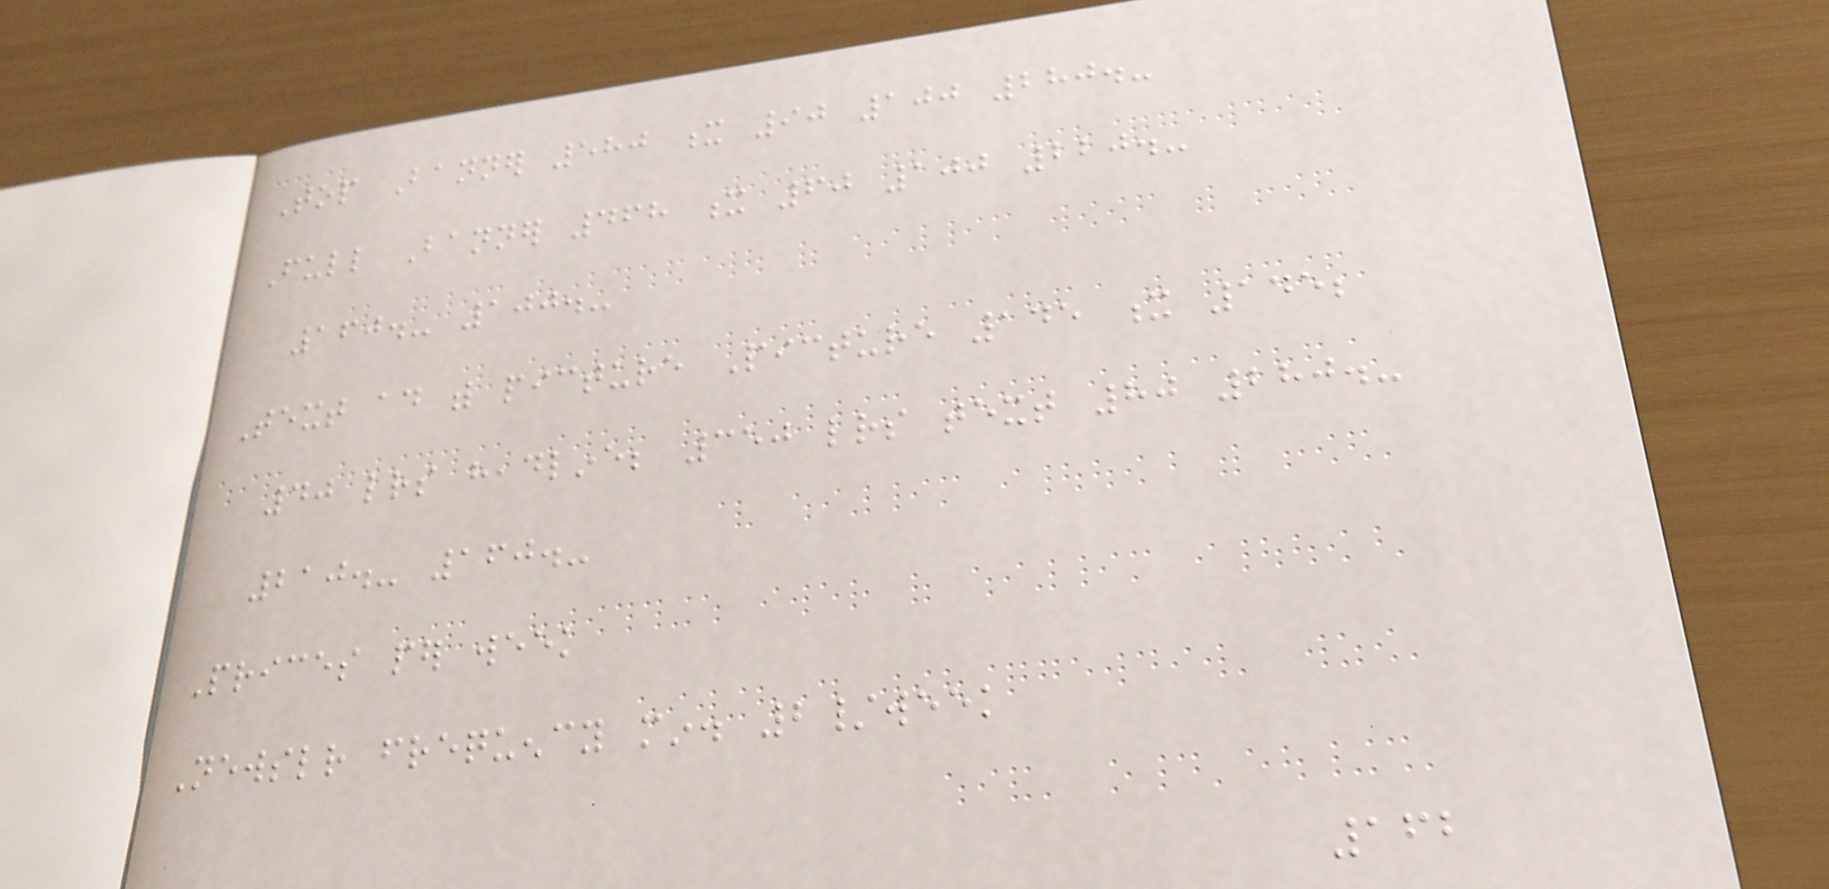Top Banner 580 x 90 100 280.-
Full Banner 468 x 60 100 220.-
160.- 100.-
Text ad with picture Picture 145 x 145;
40 letters headline; 350 letters text 80 280.-
210.- 160.-
Prices per week
Newsletter frequency min. 2/week
162
